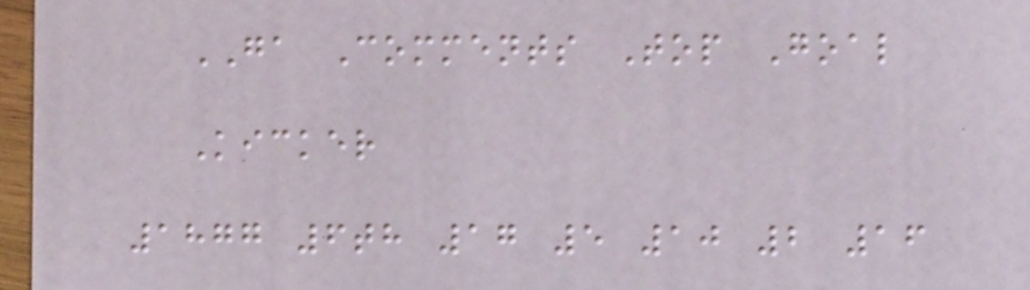GA Comments Top Goal
Kicker
1877 6th 17 5 10 2 16
